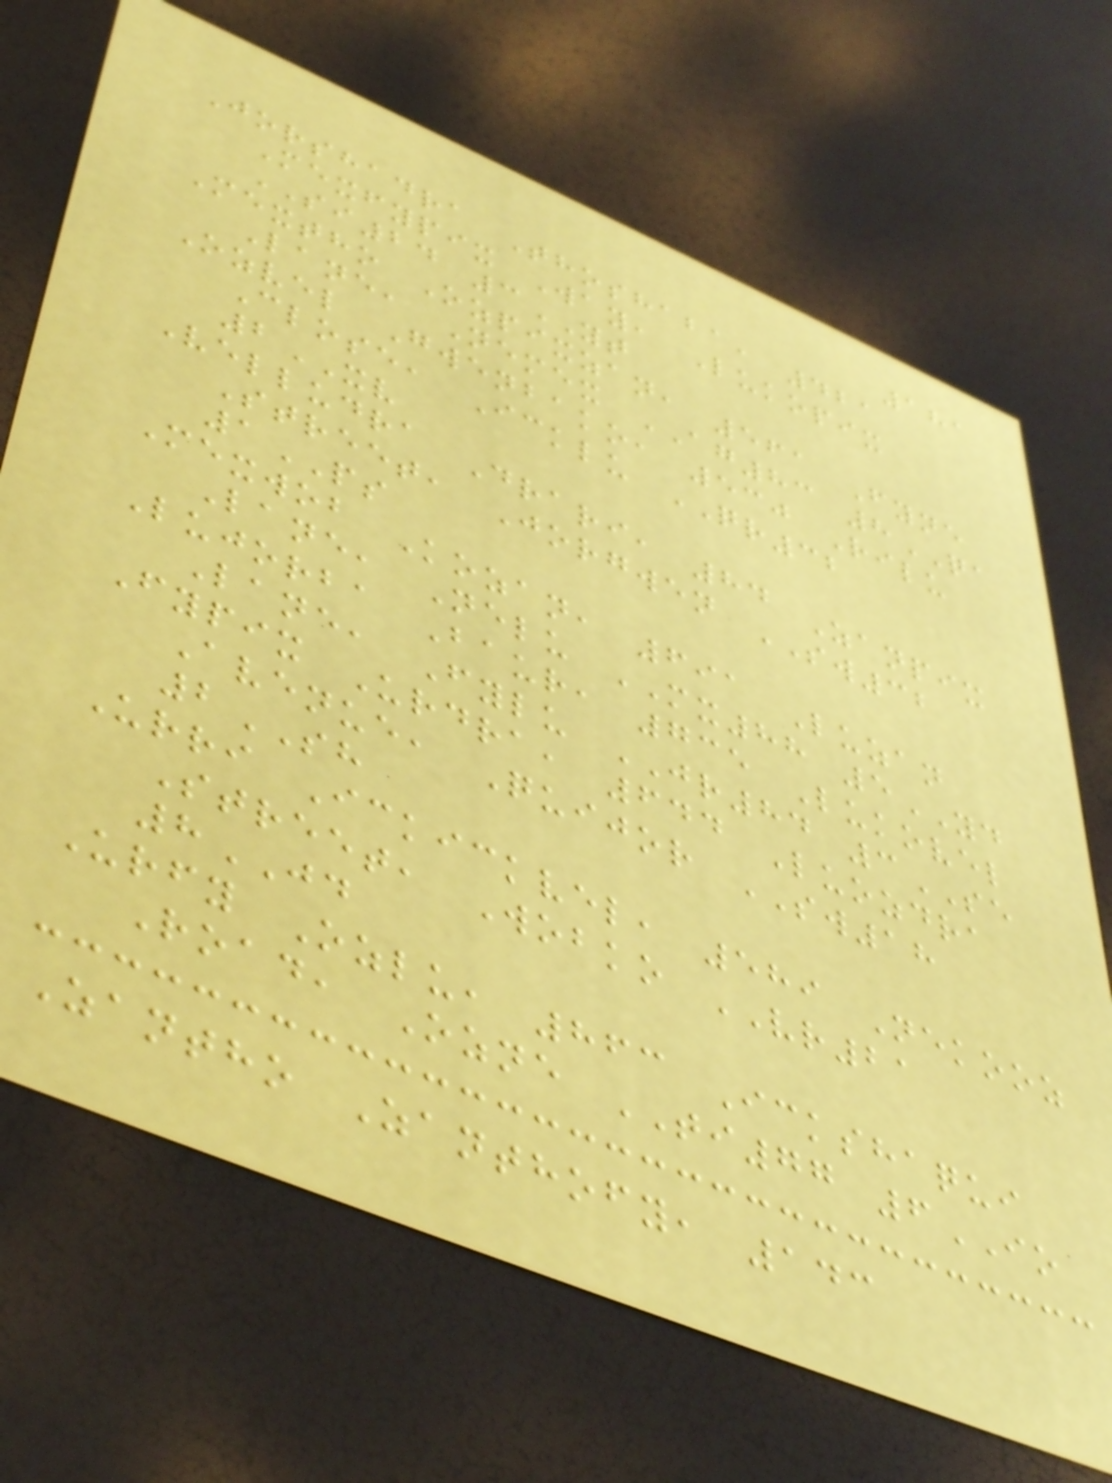181
Jorshadra Thoshaba, 421
Mexfypix Way, Lukopix
SI24 3YT
Mextho Ozpixzan, 561 Fyne
Lane, Nemex AG83 8QA
Ozvel Gwenbako, 530 Rilu
Close, Icklu QR32
2XV
Velludra Drari, 84 Zanpix
Street, Jorgwen SW32
1PS
Mexwob Kozan, 691 Luzan
Lane, Nelu MX88 5YD
Lujorba Baur, 735 Lukovel
Lane, Fylu JR84 3SE
Fypix Urdra, 644 Luozdra
Avenue, Quijor SW18
2SH
Urri Ickickvel, 589 Nekooz
Street, Wobko VR21
8JD
Urfy Ozlu, 863 Ickshaqui
Road, Ozne TI77 6IO
Zantho Zanthofy, 143
